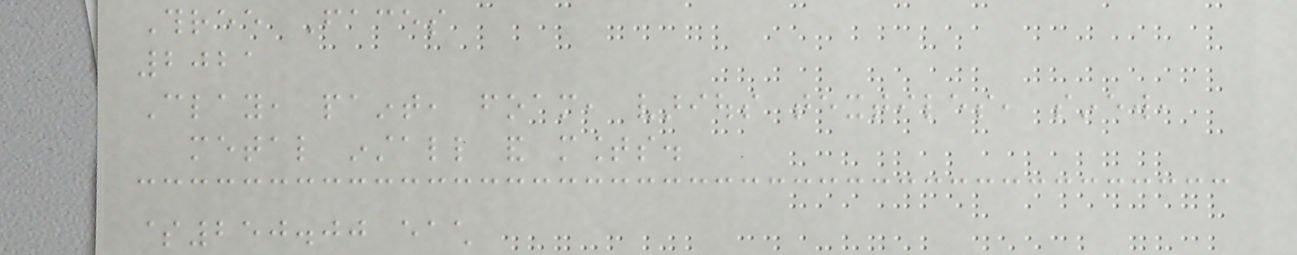Three Faces
2021
Clay, paint, foam, various textiles, sinew,
metal install and mounts.
$250.00 each
